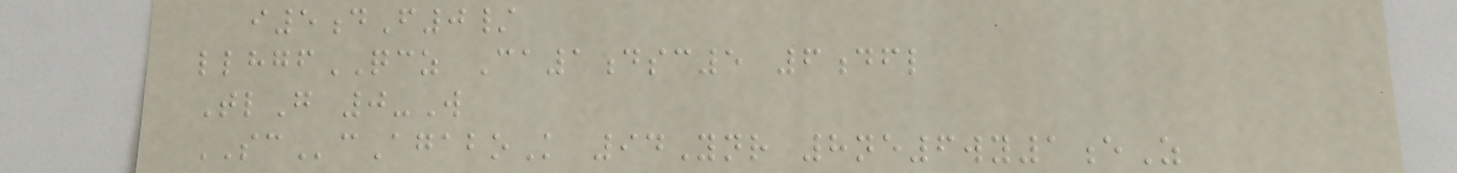i5dF0/
llhgfQCZ Ca1dsc5 6dfl
TlG 0-W
SCcAgaboK 94Ynr 8ne6wy1eZ
